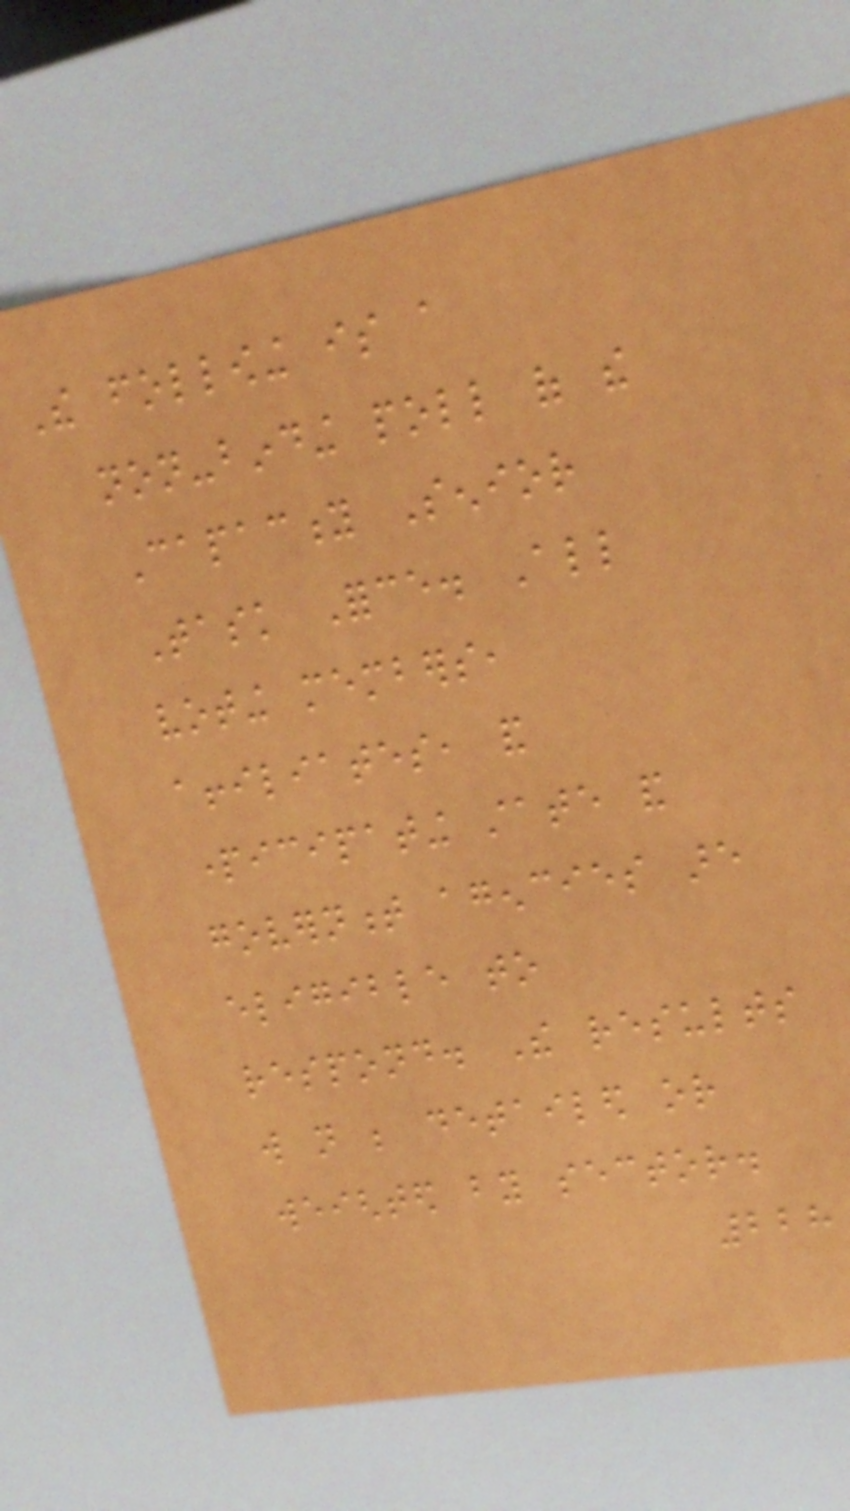The following is a
non-binding poll of the
Capacity Senior
Task Force. All
voting members,
affiliates, and
participating state and
government agencies are
eligible to
respond. The results
will not be detailed or
weighted by sector.
228
